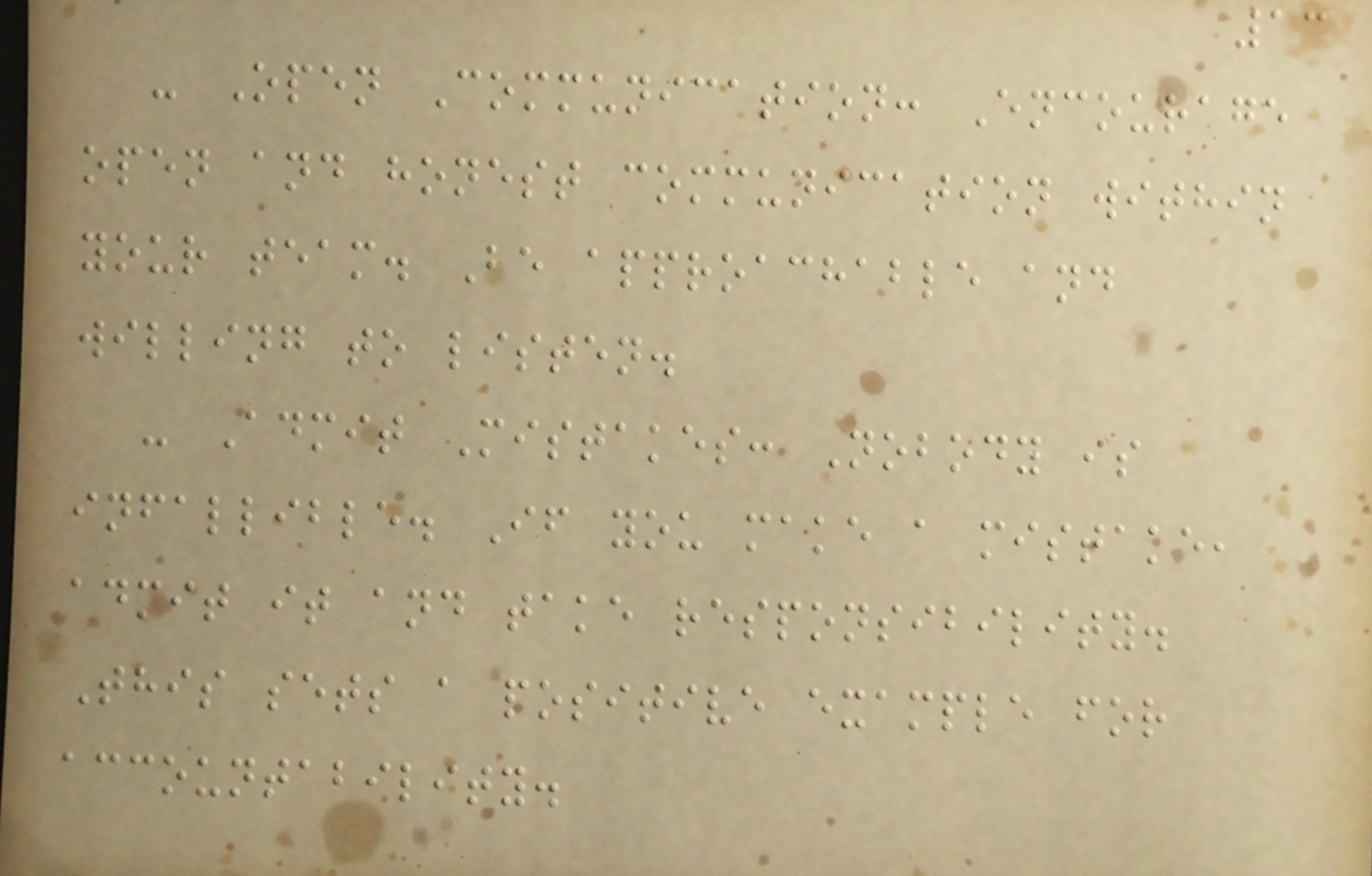13
- Open Communication: Encourage
open and honest communication within
your team. Be approachable and
willing to listen.
- Admit Mistakes: Nobody is
infallible. If you make a mistake,
admit it and take responsibility.
This sets a positive example for
accountability.
